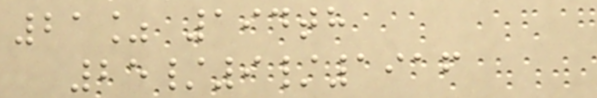21% 194th
25/9/1916
